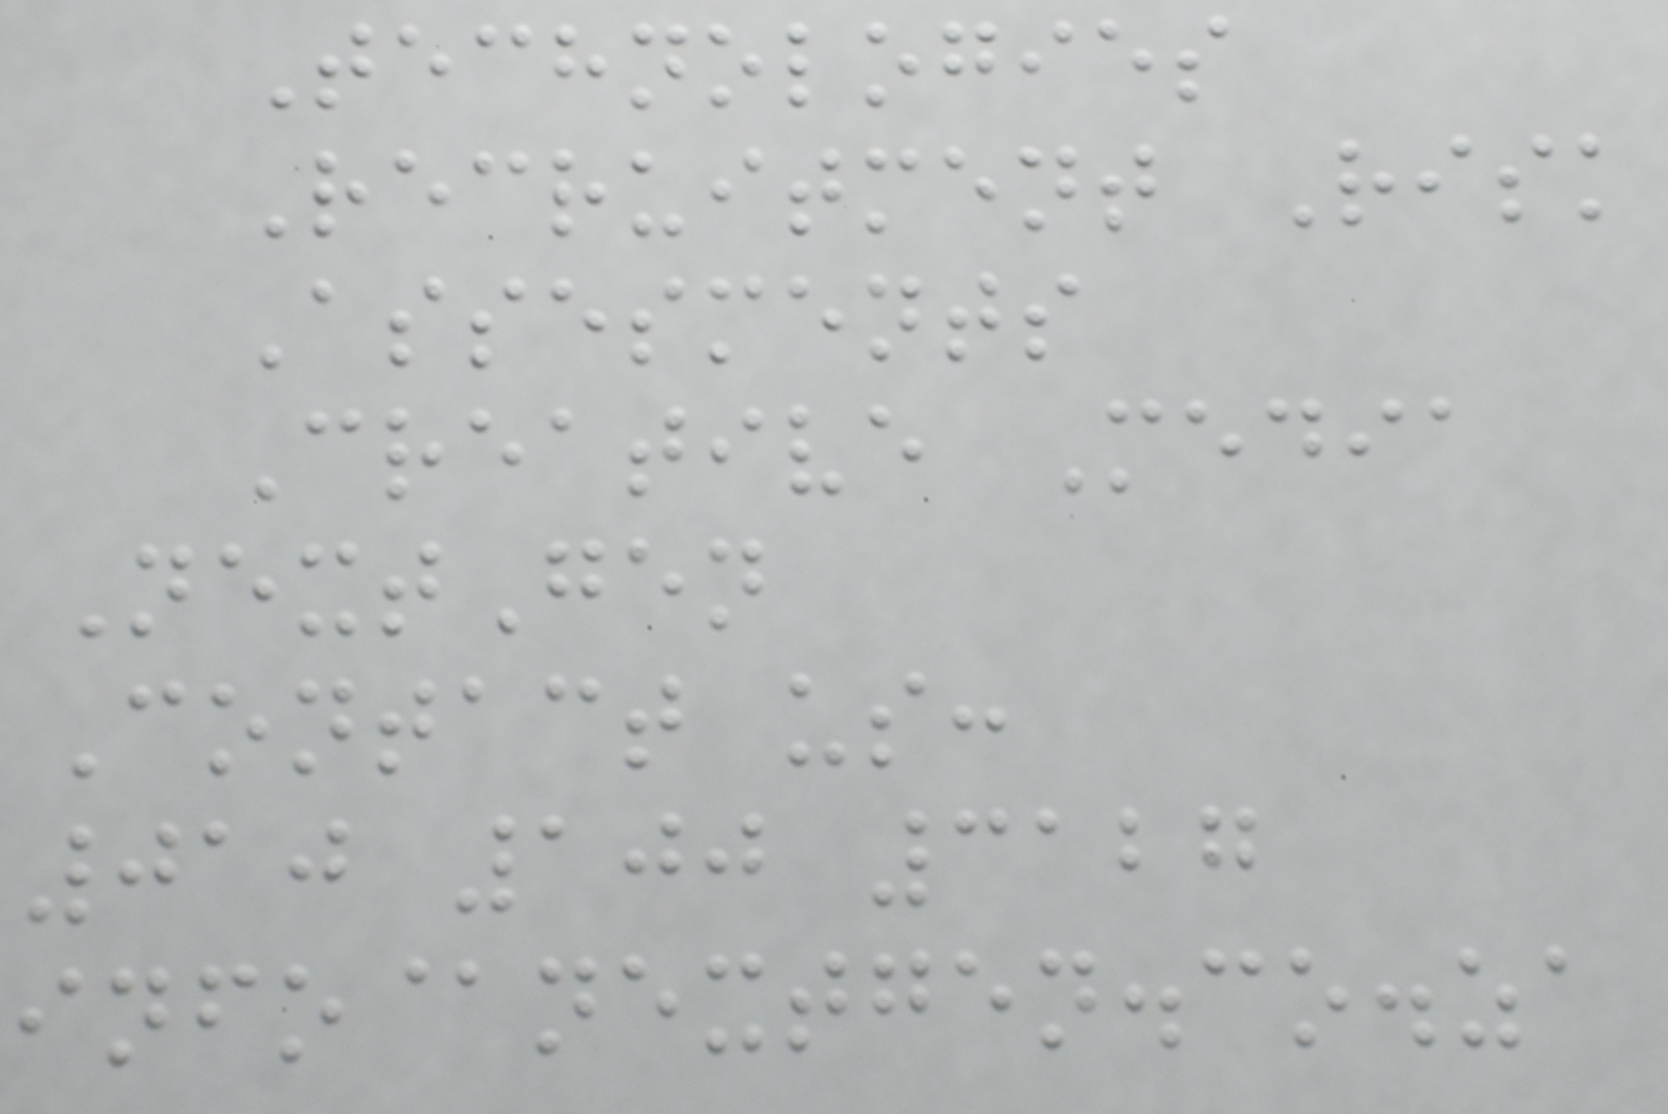Technologies
Recruitment Risk
Assesments
Creative Media
NextGen
Contact us:
010 100 3127
info@nextgen.co.za
